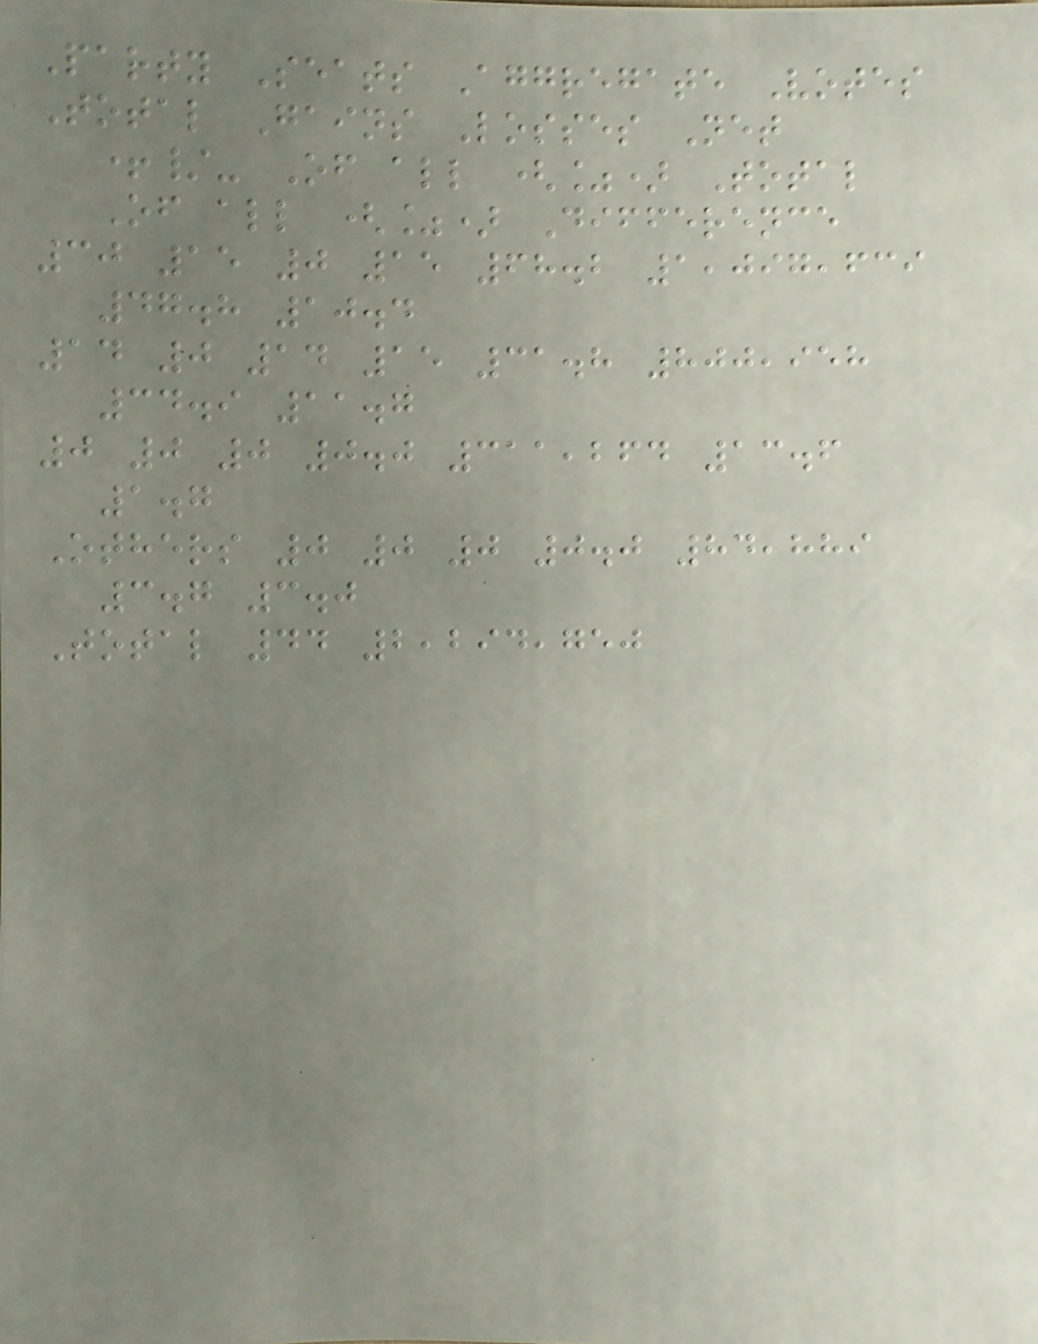Party Seats Aggregate Votes
Total Gains Losses Net
+/- Of all (%) Total
Of all (%) Difference
30 15 0 15 68.2 1,097,639
47.8 10.4
14 0 14 15 31.8 800,958
34.9 11.7
0 0 0 0.0 311,264 13.6
1.7
Others 0 0 0 0.0 84,889
3.7 3.0
Total 44 2,294,750
